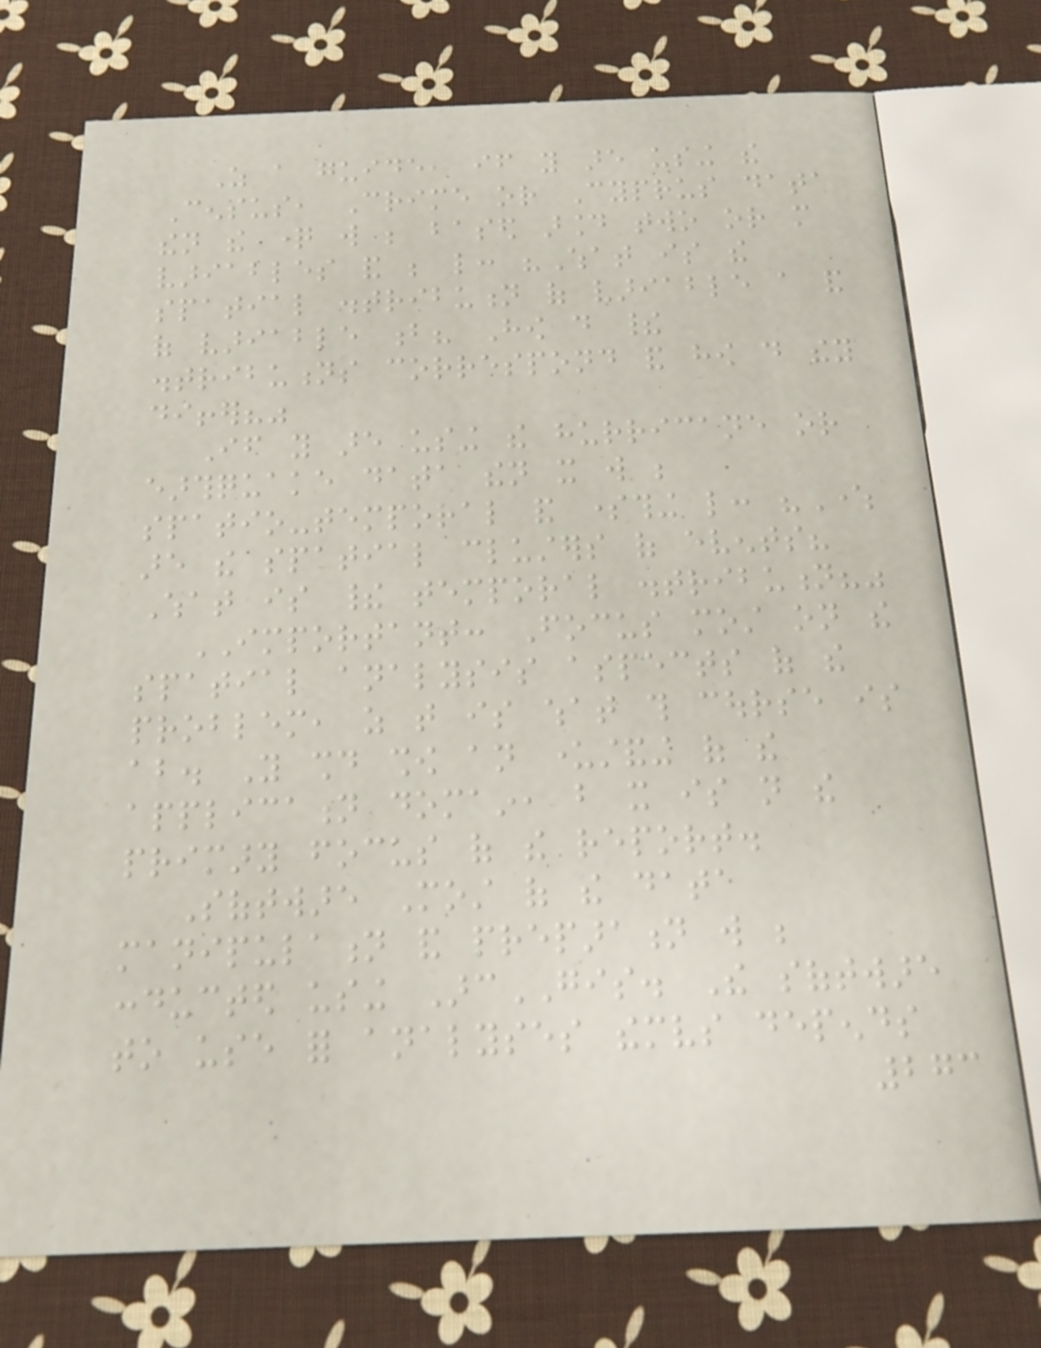As a guide, if you are using the
Census, Crime or Cyprus data
then the question will be based around two or more
variables and be like: "What is the
spatial distribution of variable a and
of variable b? How do their
distributions correspond and how do they
differ?"
If you are using the hurricane or
earthquake data then it will be
spatio-temporal and something like: "Where
are the spatial clusters of events?
What is their temporal distribution?"
IMPORTANT: Focus most on the
spatial analysis aspects of the
problem, as that is what this course is
about. You should show an understanding of the
application domain, but it is not the
primary focus of the report.
Software Most of the data
manipulation and preparation will be
conducted using ArcGIS. The software
to use for analyses themselves depends
273
